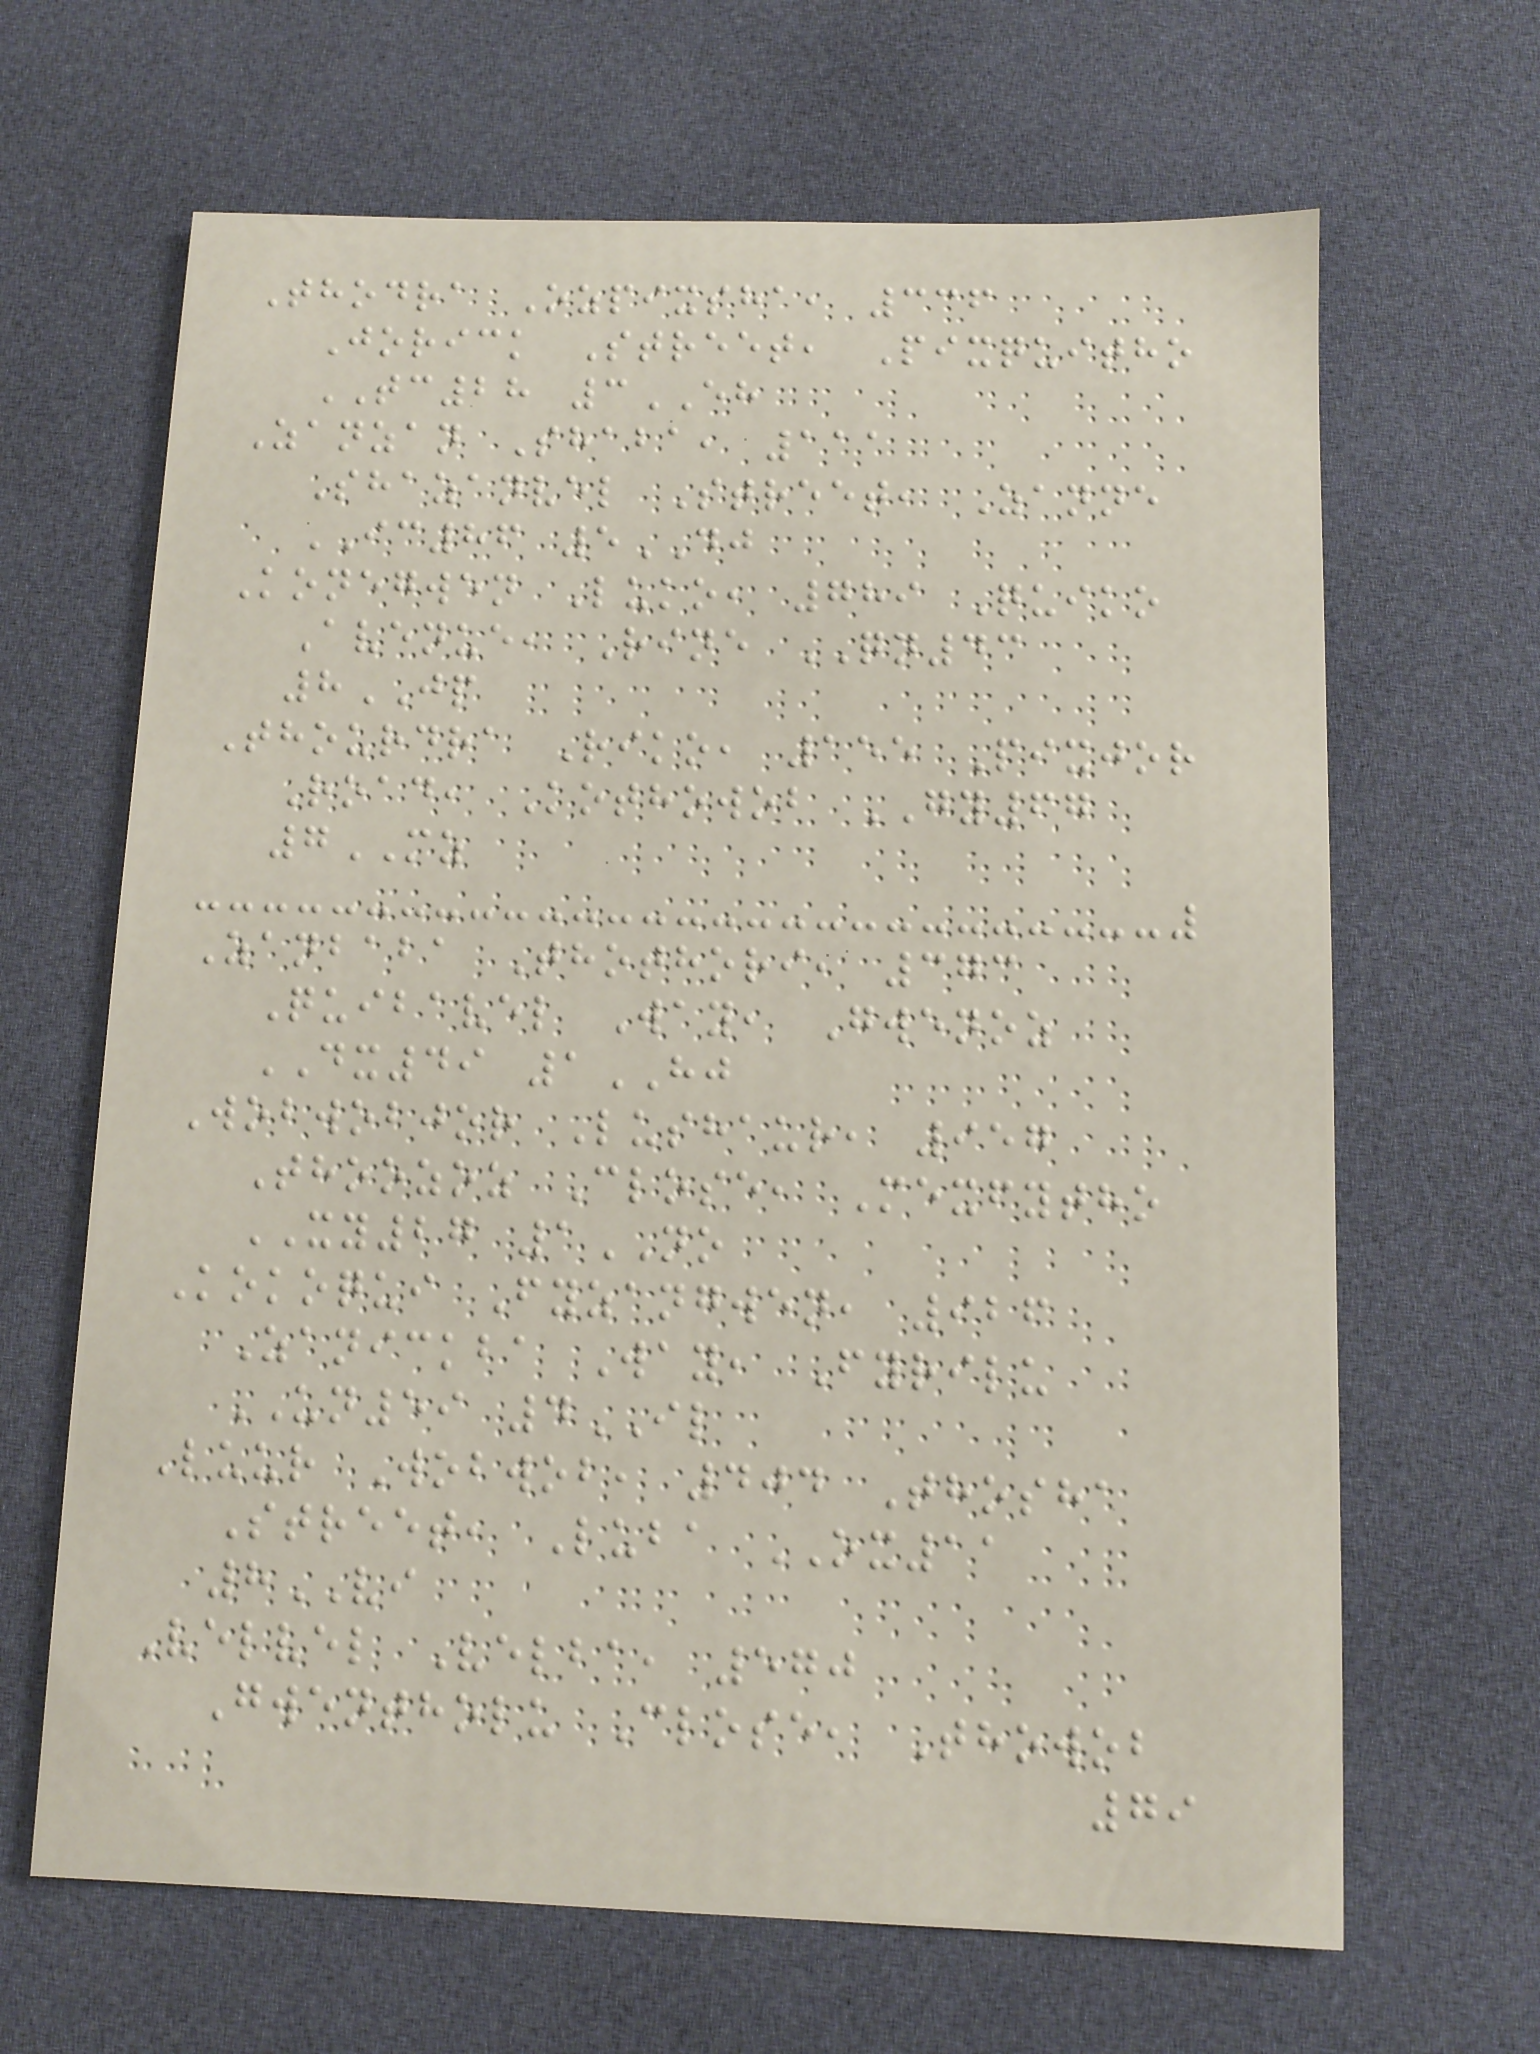Thodra Ozpixsha, 336
Jorick Street, Pixquitho
TC28 3EH
Zanzan Shaba, 111
Shazanvel Street, Zanne
IC86 5DJ
Konegwen Luko, 789 Quiko
Avenue, Rine QN43
8JP
Thourdra Riko, 155 Pixjor
Road, Kothowob GY67
7MZ
Zanbaba Thothori, 373
Quibavel Way, Gwenoz
DX49 1HJ
Wobwobjor Lushaur, 957
Thoozoz Close, Mexfytho
XY27 1NO
Kokoqui Fyzangwen, 926
Zanickba Way, Fyrilu
UN59 4IL
Luur Wobwob, 404 Thosha
Street, Luba OX11
8VI
Velvel Velba, 570
Gwentholu Close, Thowob
79
